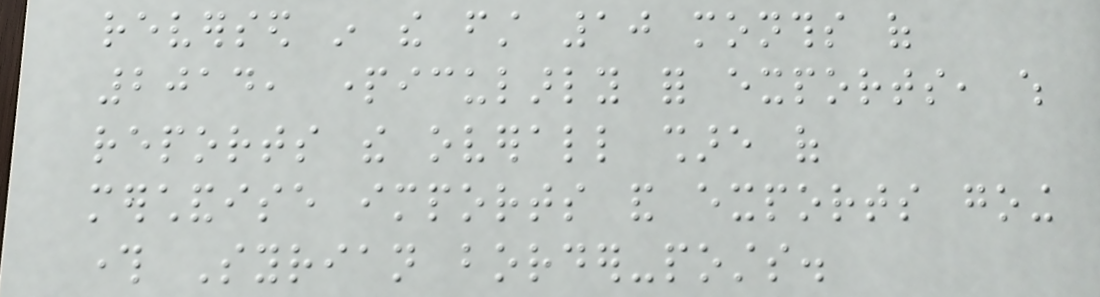reversed in the first 10 months of
2014, particularly for exports, which
reports the overall share of
merchandise imports and exports going
through Syrian border-posts.
